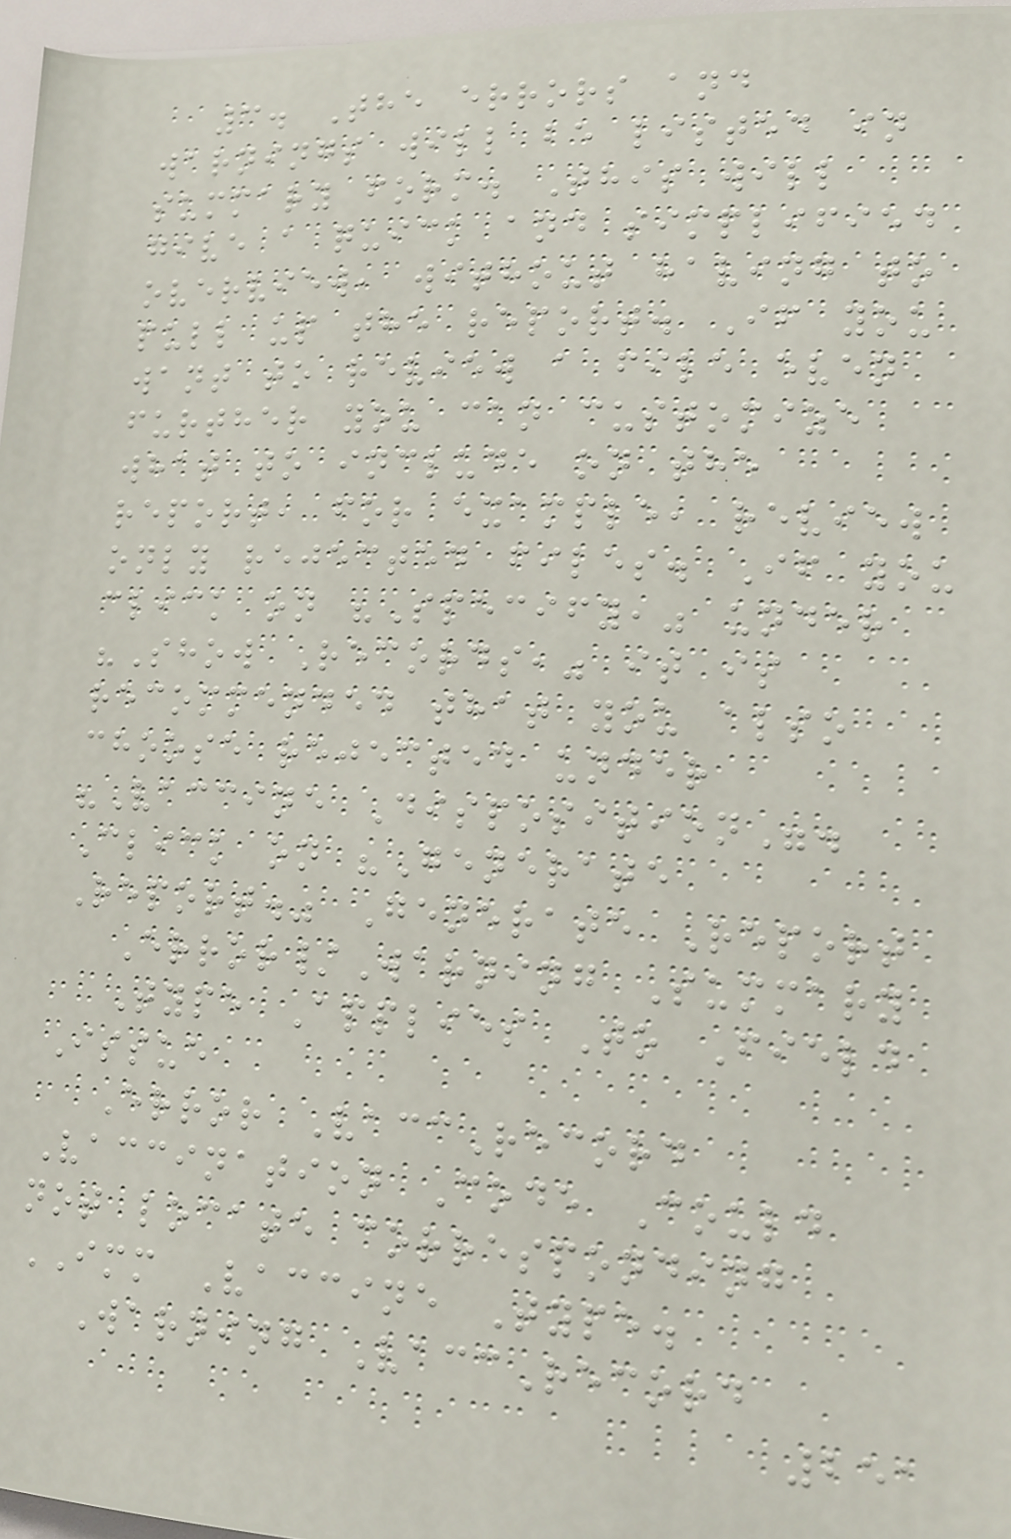3. The errors and
warnings will be listed in
summary form. This will
give a quick and simplified
overview, without having to
pull up the report. If you
want to review a file even
further you can customize
what to include on the
report, for example, review
only rejected files. If you
click on "Specify," under
"Show Records," it is
recommended that you also
choose rejected under
"Vaccine Disposition".
Click on "Generate
Report." Generate Report
Error/Warning Summary
Type Applies To Field
Issue
Error VaccRecord
Vaccination Code Could
not locate corresponding
IMM Vaccine Type.
Warning VaccRecord
251
